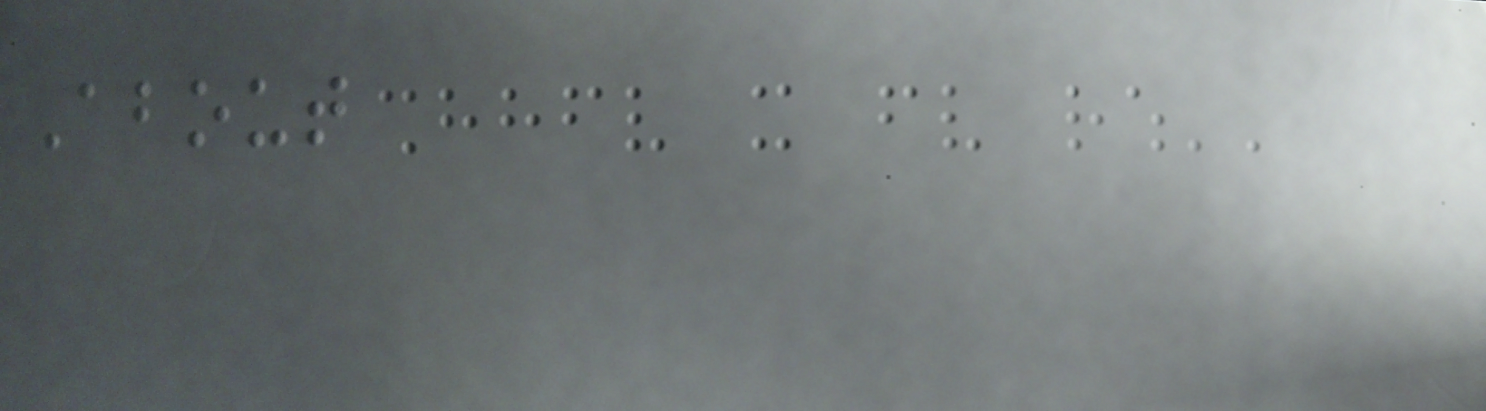About
